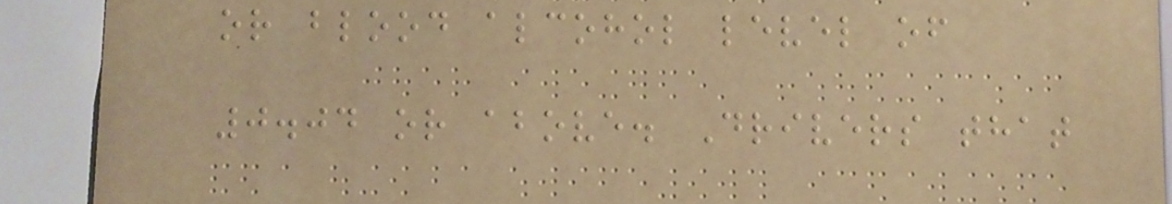or blood alcohol level of
0.04 or above. Drivers that
